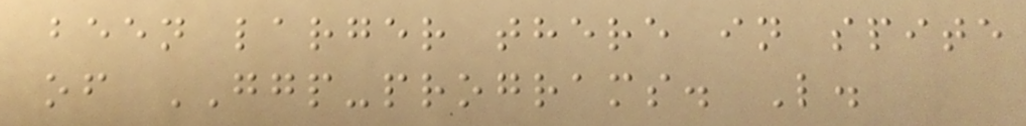been larger there in spite
of GGP-programs. L.
